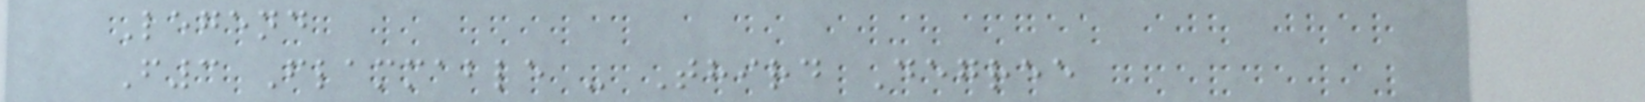Legend
F3 Flammable - Third Degree
